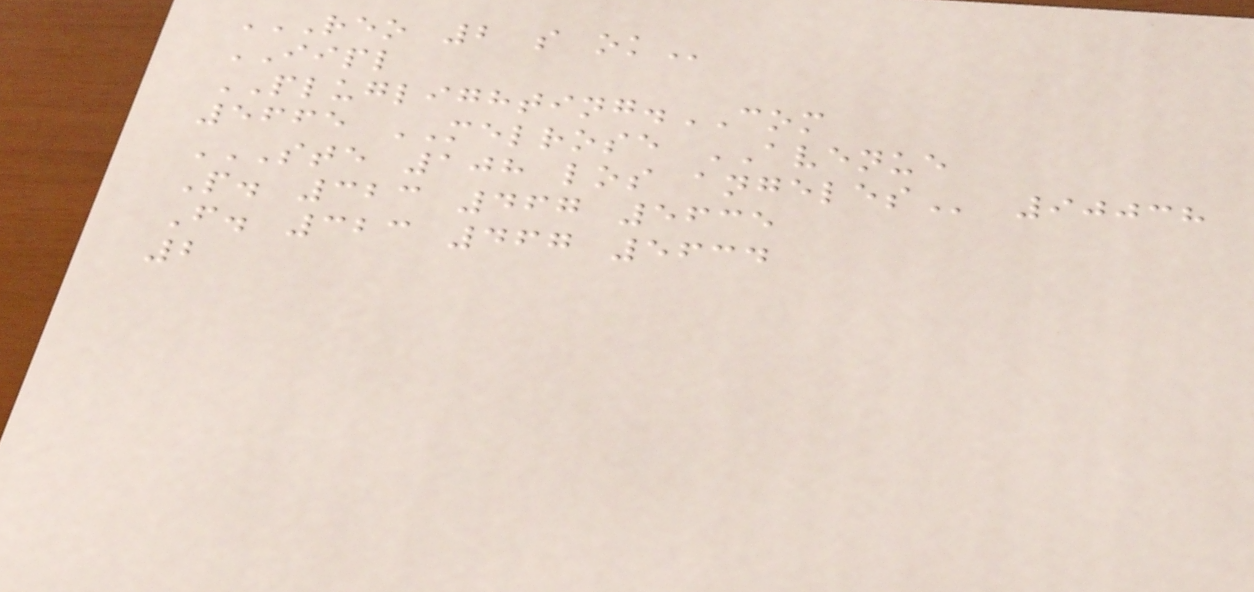REO 2 S OK
IIPL
PLUGLIGHTING.COM
5665 MELROSE AVENUE
STE 108 LOS ANGELES 90038
P. 323 467 5635
F. 323 467 5634
2
